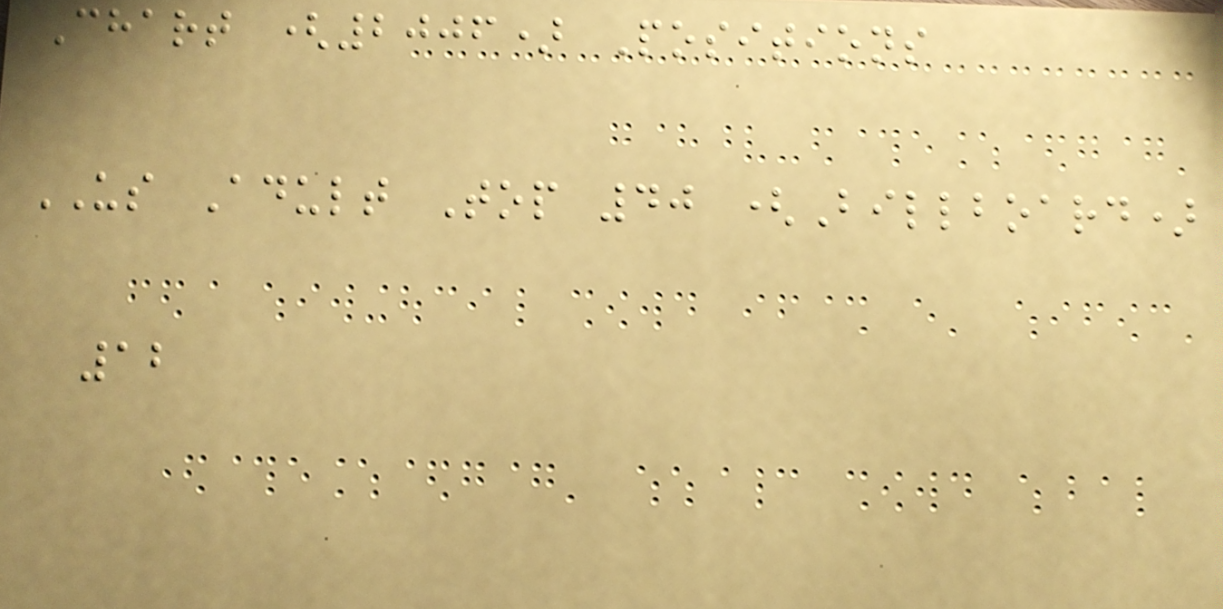Chart (2006) Positions
US Adult Top 40 (Billboard)
12
